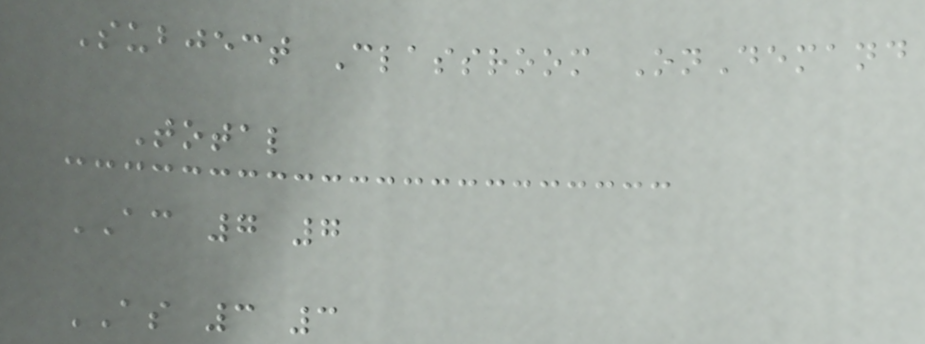Subject Classroom OnDemand
Total
AC 7 7
AS 3 3
